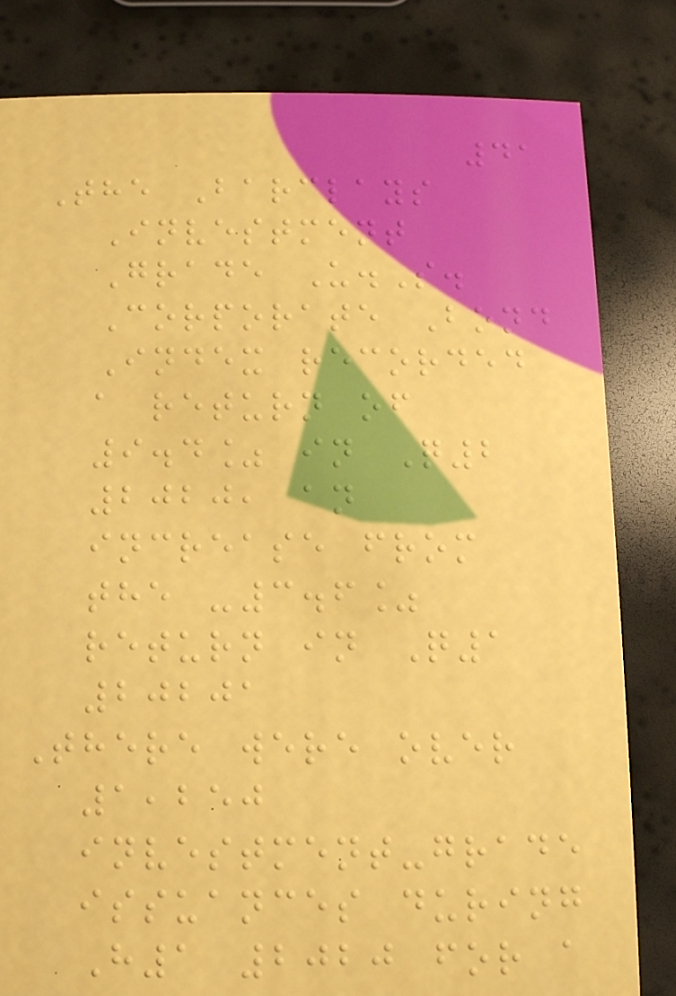41
The Barclays
Investment
Grade U.S.
Corporate Bond
Index recorded
a return of
9.4% in Q2
2020, an
increase from
the -3.6%
return in Q1
20201
There were over
1,250
investment-grade
issuances during
H1 2020 for a
